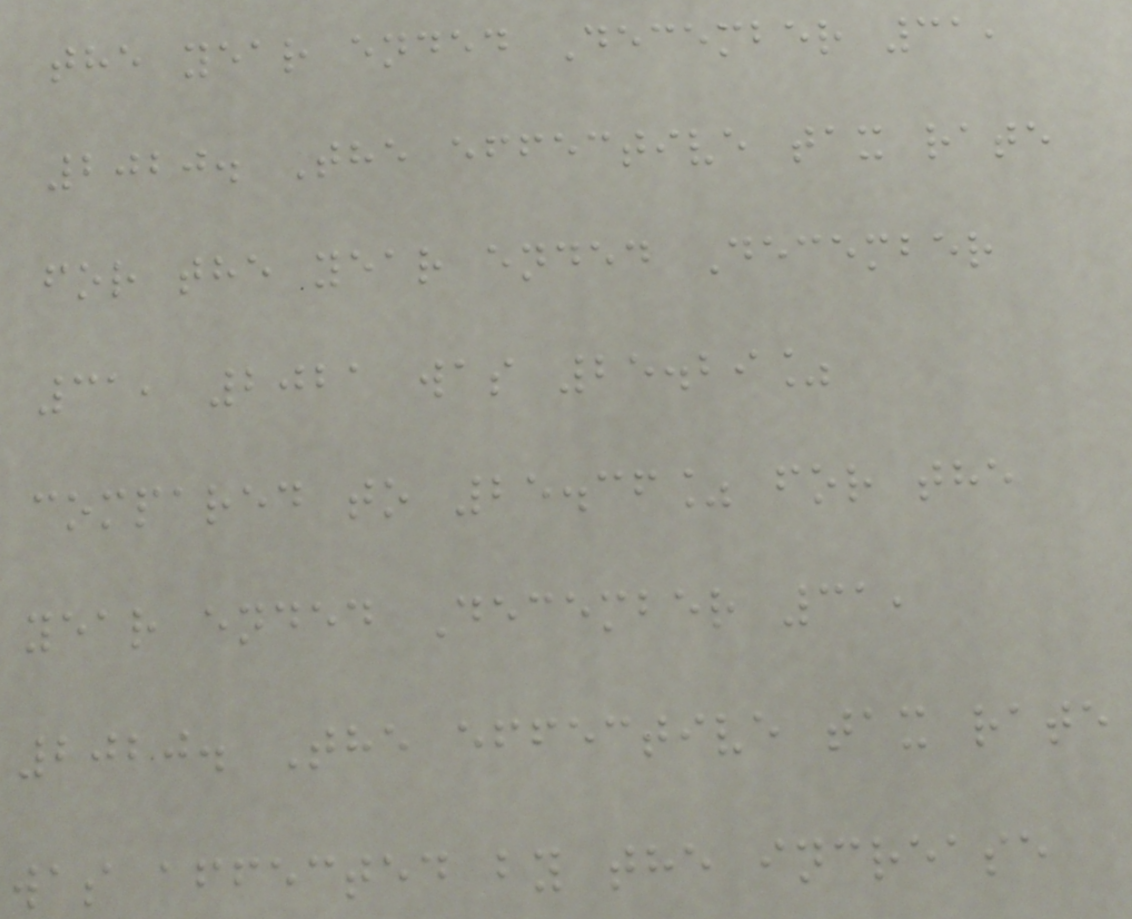the year ended December 31,
2020. The effective tax rate
for the year ended December
31, 2021 was 25.29%
compared to 25.36% for the
year ended December 31,
2020. The effective tax rate
was affected by the increase
